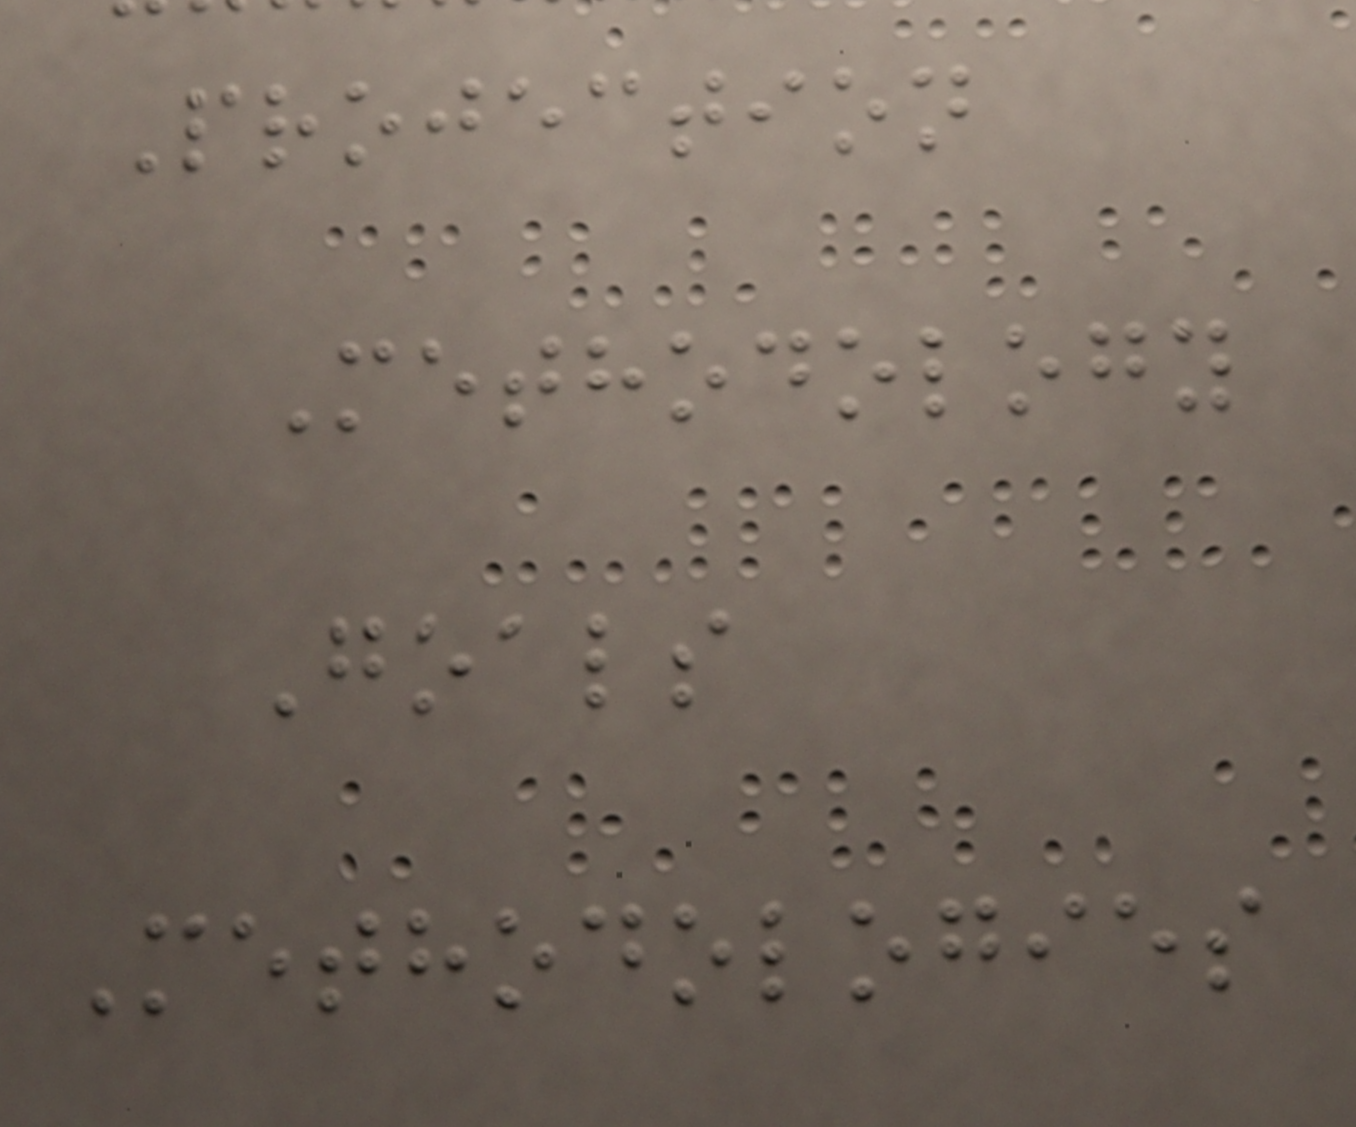Projection
Methodology
Goals
Methodologies
